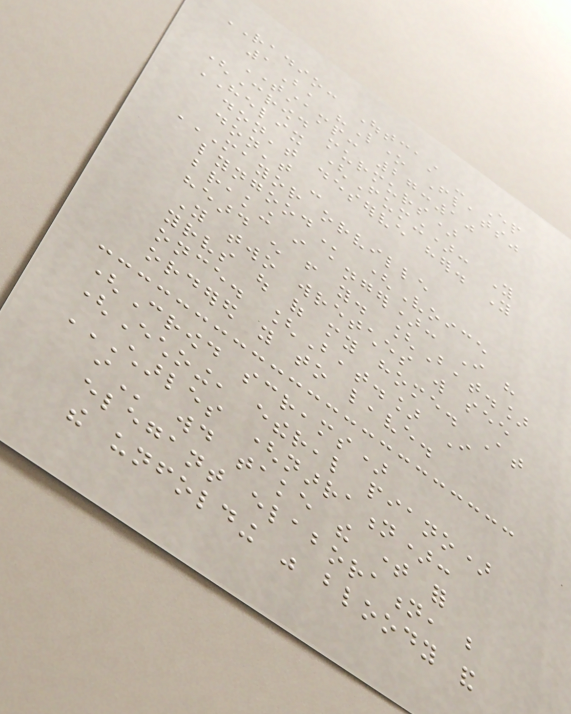RADIO: Outcast - Ep
1B, "Lone Flats"
Timestamp: 27:10
(Crowd murmurs)
HELIX (Fuming): You
don't deserve her. You
don't -
MAYOR ORVILLE
LYNGOOD (Voice
breaking in anger): I have
heard enough from you. [Beat.]
You two wretches will see
yourselves out of my home. At
once. [Beat.] I
ordered you to leave.
(Crowd screams)
(Echoing, ethereal piano)
CHARLES (NARRATION):
I would take the time for
elegant elaboration, but
the unfolding was bloody and
